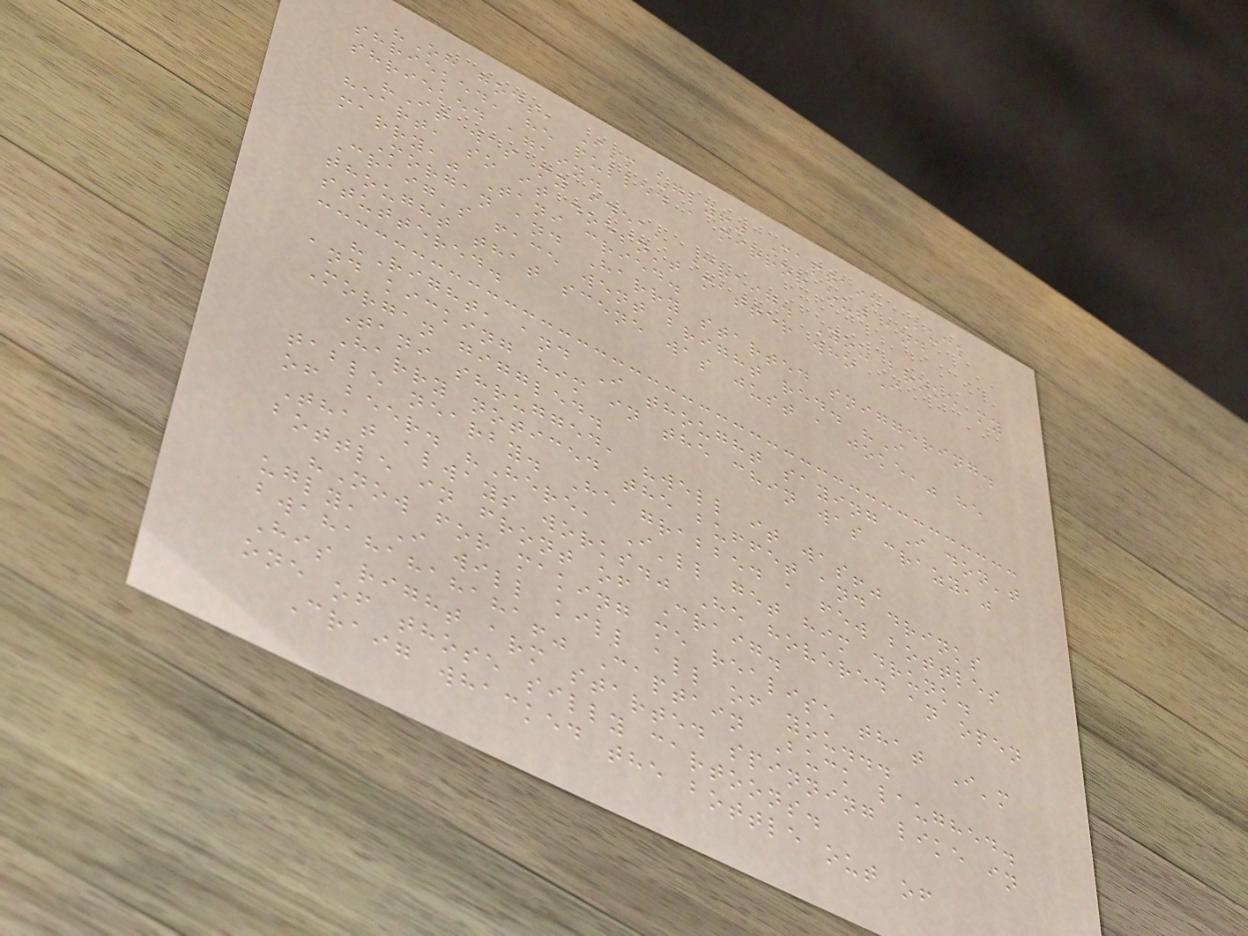"Oh gods, I'm ugly!" Captain Buck
shrieked, he pulled a mirror out and
shrieked again.
"It was my idea, Craig. You broke my
heart, so it doesn't matter who I
marry," Tani cried.
Morgan and Harry started sniggering.
Craig's face went bright red. "I
thought that scene was just a joke," he
stuttered.
"Right, and I thought saying I don't
and kicking him in the chin was crazy,"
Morgan giggled.
Tani shrugged, "well it was!"
Harry noticed the buffet and drinks
table nearby. He grabbed a few bottles
of beer. "Here, I'll get him drunk.
That always works." He hovered an open
bottle in front of Craig.
"Now for making me realise that I'm
ugly, I will kill all of you...
bwahahahahaha!" Captain Buck laughed.
His right arm started spinning like in
one of those silly cartoons.
Craig whacked the bottle out of
